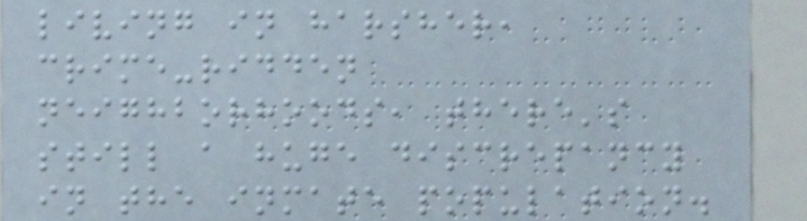living in harsher,
crime-ridden
neighborhoods, there's
still a huge discrepancy
in the inmate population.
